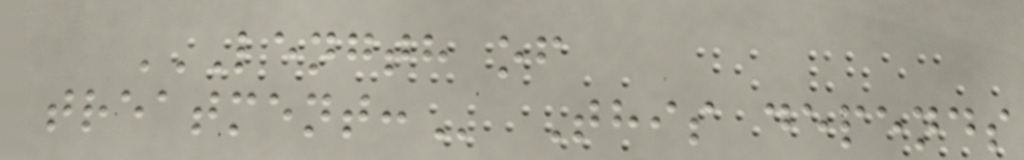LENGTH OF
TREATMENT: This depends
